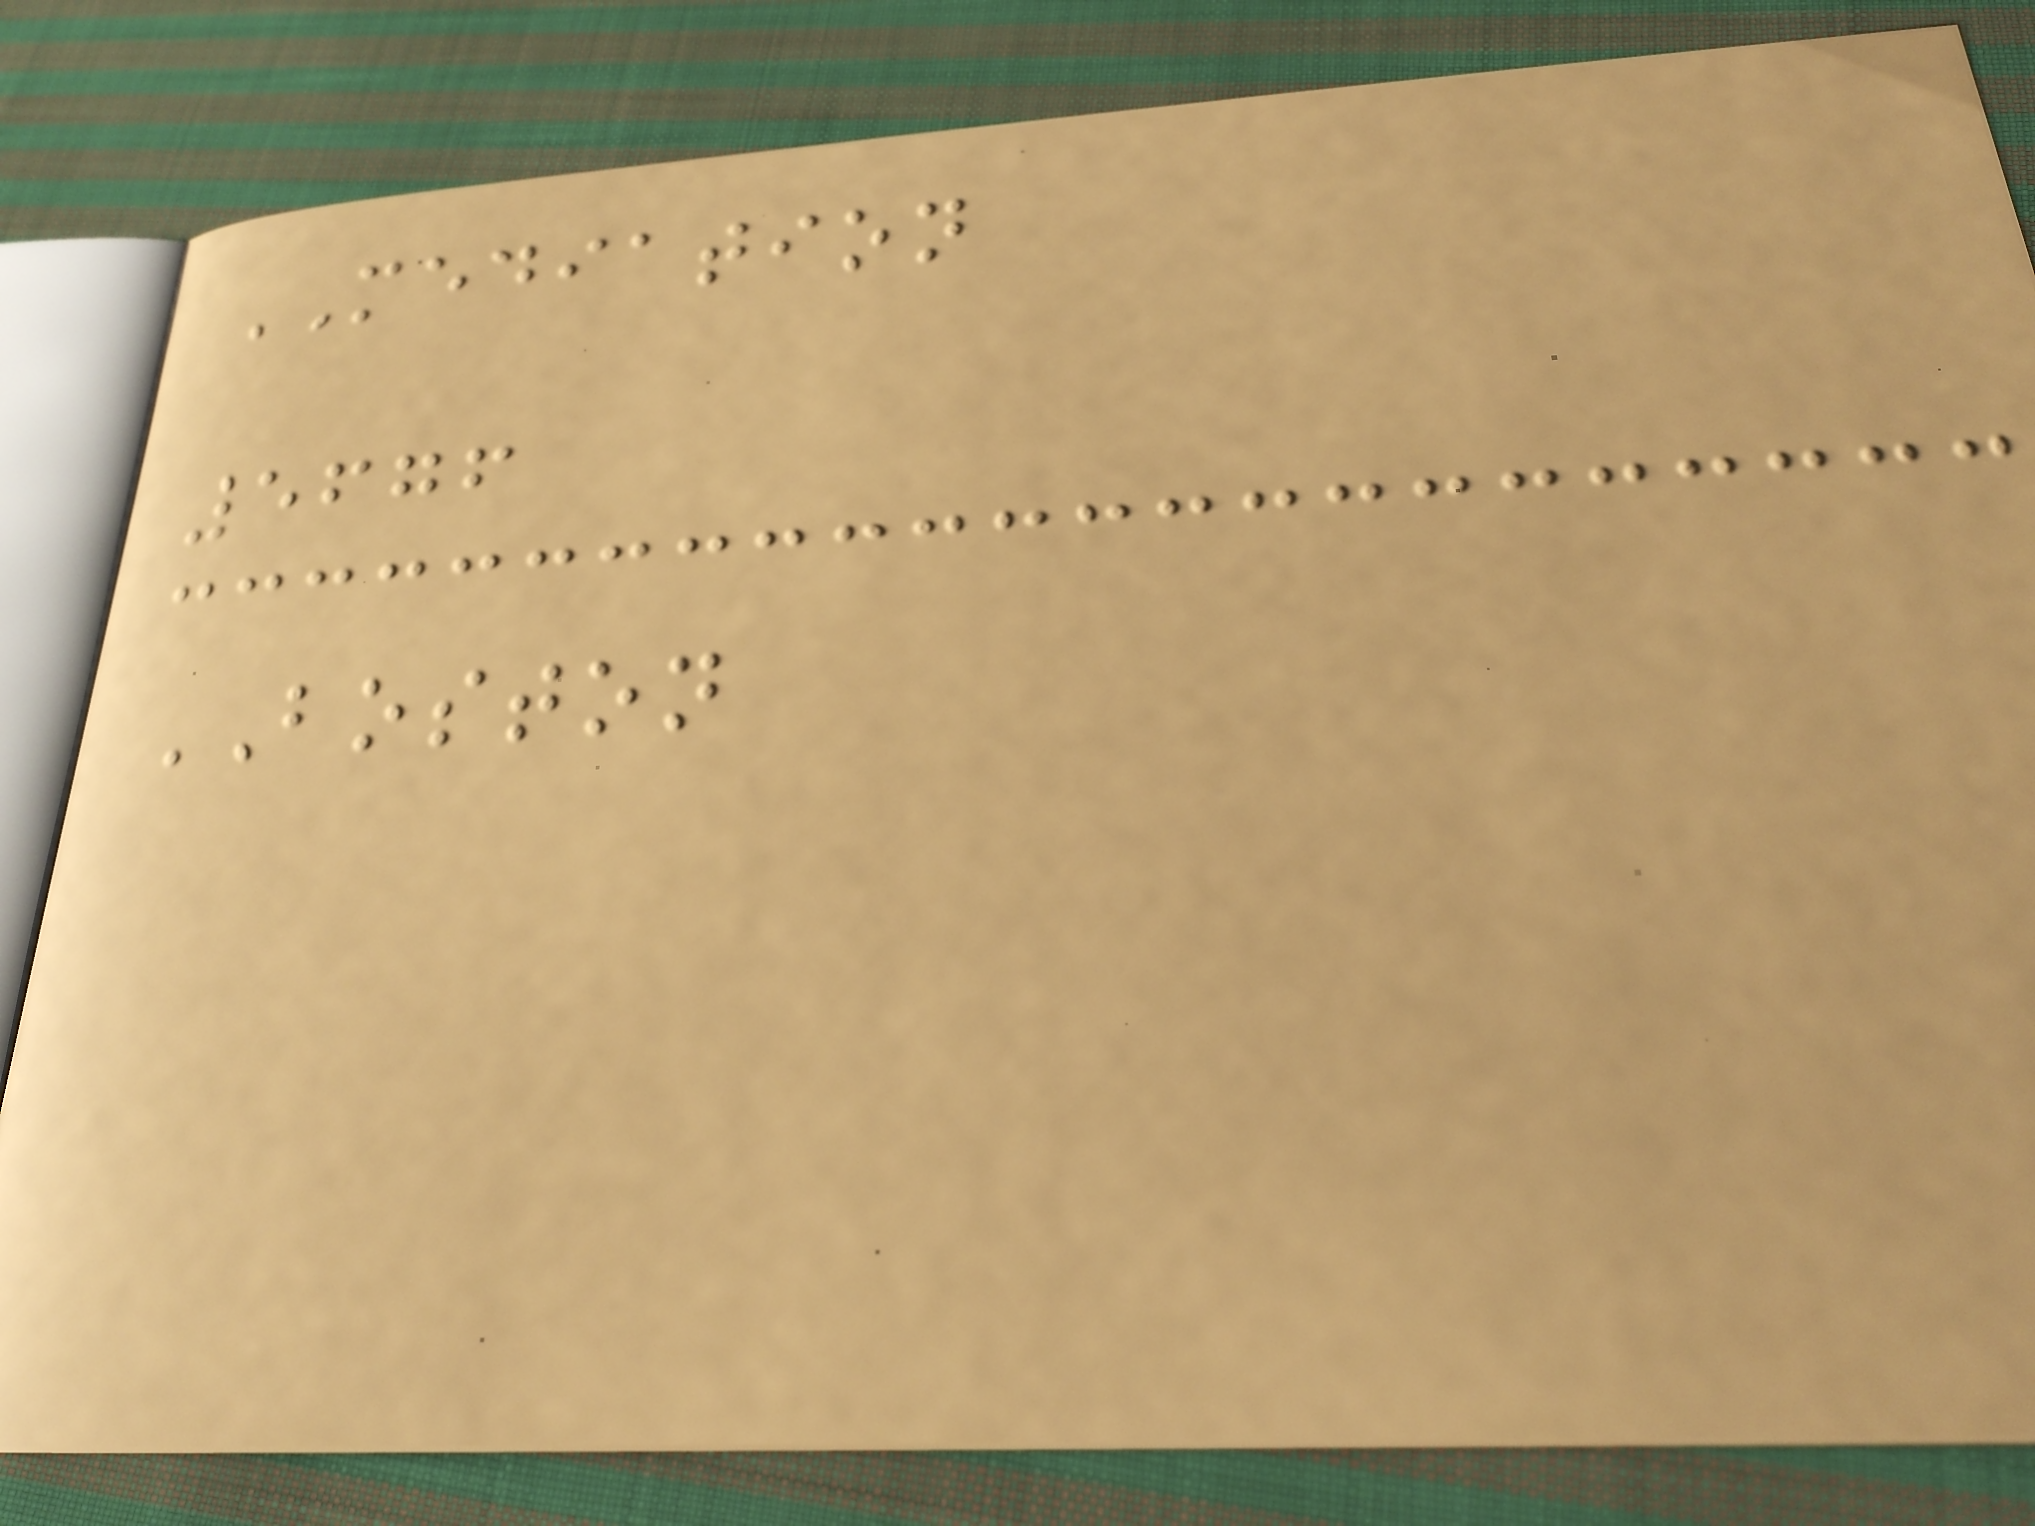MEDIATION
5676
BOSTON
